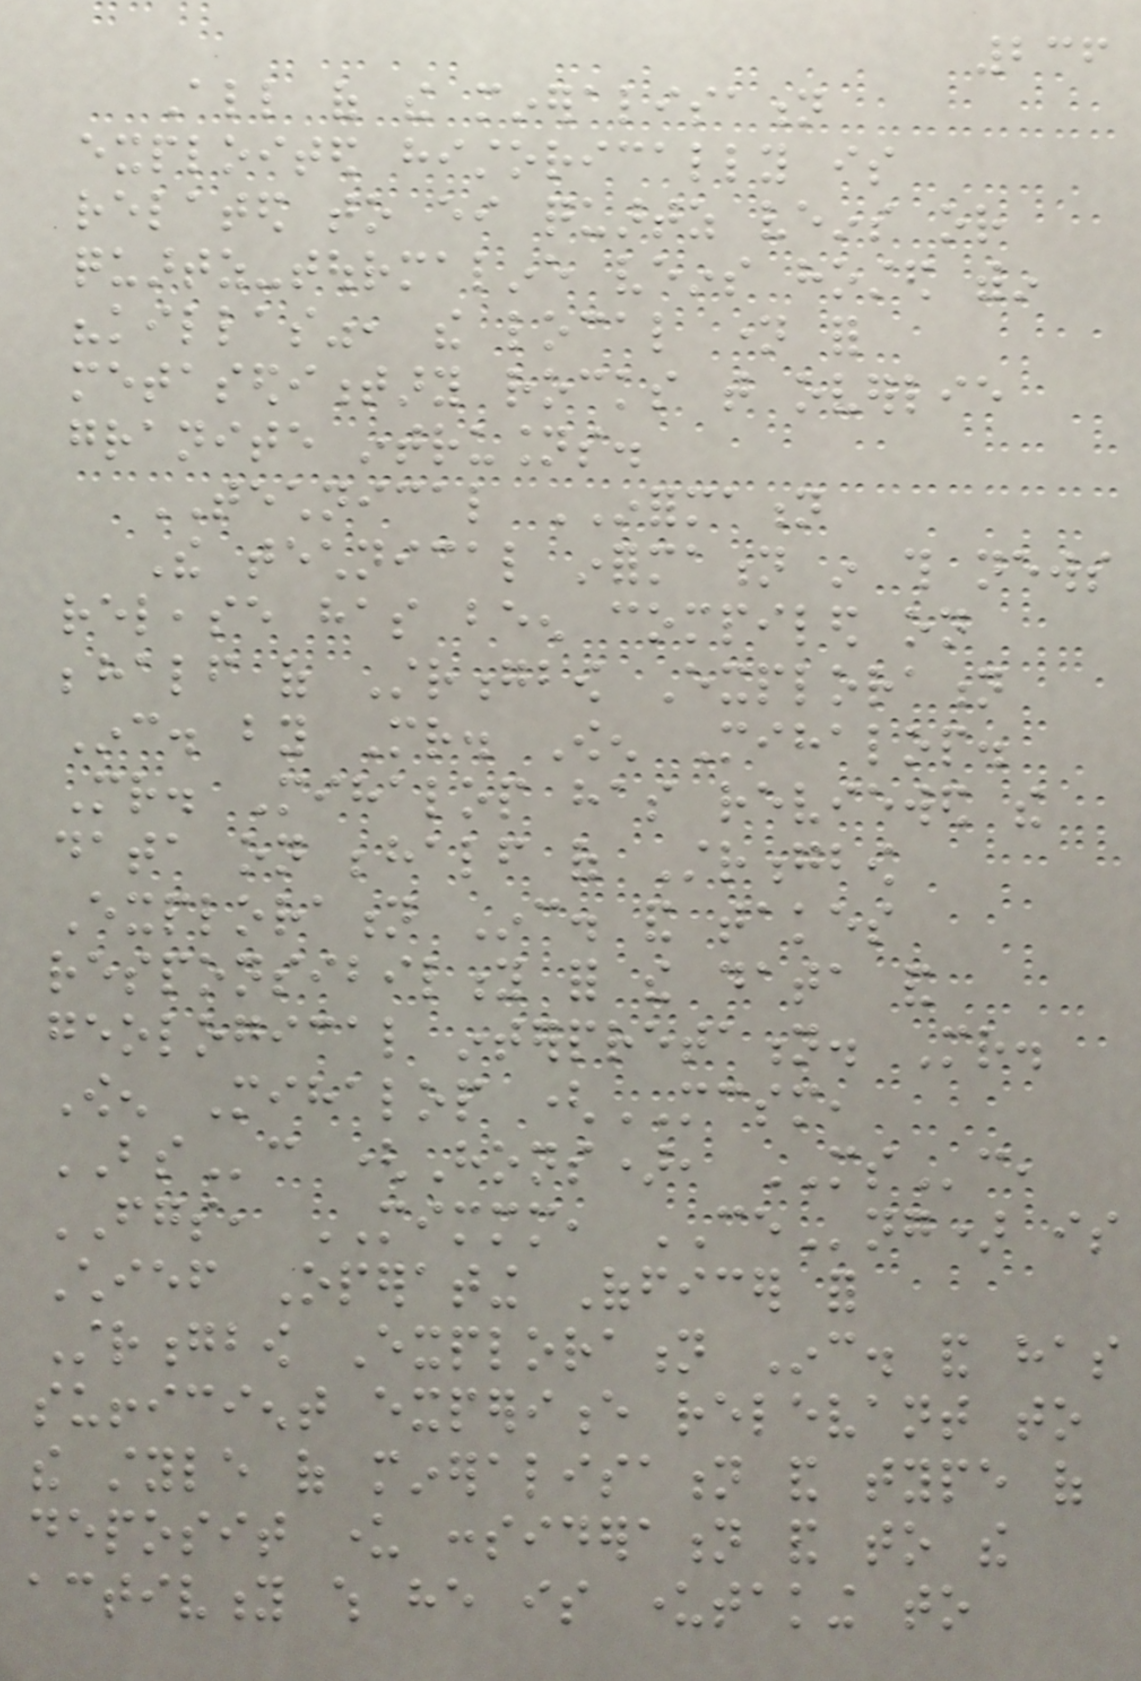236
All of the mineralisation
exploited historically is
related to either quartz veins or
quartz-tourmaline veins hosted within
"killas", the local name for
metasedimentary rocks that overlie
granite intrusions.
TECHNICAL INFORMATION
The technical information in this news
release has been compiled on
behalf of Strongbow Exploration
Inc. by Mr. Owen Mihalop.
Mr. Mihalop has reviewed the
data on behalf of Strongbow
Exploration Inc. and takes
responsibility for the data and
geological interpretation. Mr.
Owen Mihalop (MCSM,
BSc (Hons), MSc,
FGS, MIMMM, CEng) is
Chief Operating Officer for
Strongbow Exploration Inc. and has
sufficient experience relevant to
the style of mineralisation and type of
deposit under consideration and to the
activity which he is undertaking to
